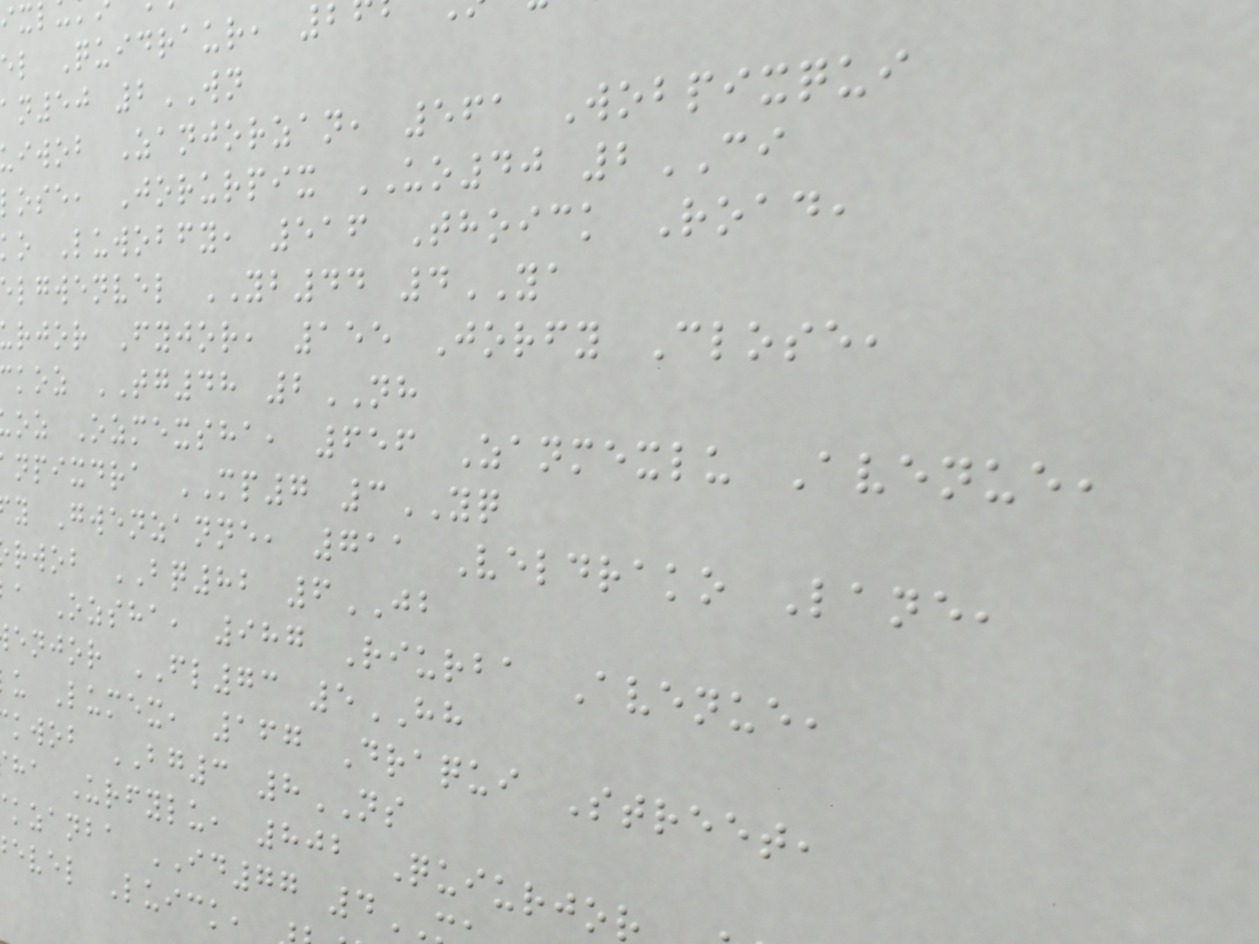el Quidraur, 2
an50 2WN
uiwob Zanjorzan, 561 Wobpixqui
ose, Jorurpix UO40 2CI
o Luwobfy, 516 Thoick Road,
lgwenvel YB44 4YA
rjor Fyjor, 155 Jorfy Close,
koz TG48 2NH
oz Ozmexsha, 656 Zanmexlu Avenue,
npixdra MP7 3YQ
y Gwenzanne, 711 Veldrako Lane,
rwob BQ82 6JB
a Ozsha, 987 Riurba Avenue,
enjor FL73 5HH
u Lumex, 167 Draqui Street,
kwob BG3 8NS
ha Urfylu, 802 Quiurjo
kzanba ID77 4
evel Luick,
